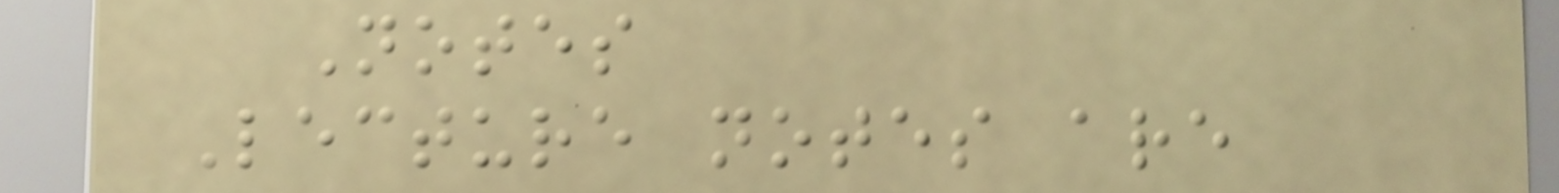Notes
Lecture notes are
